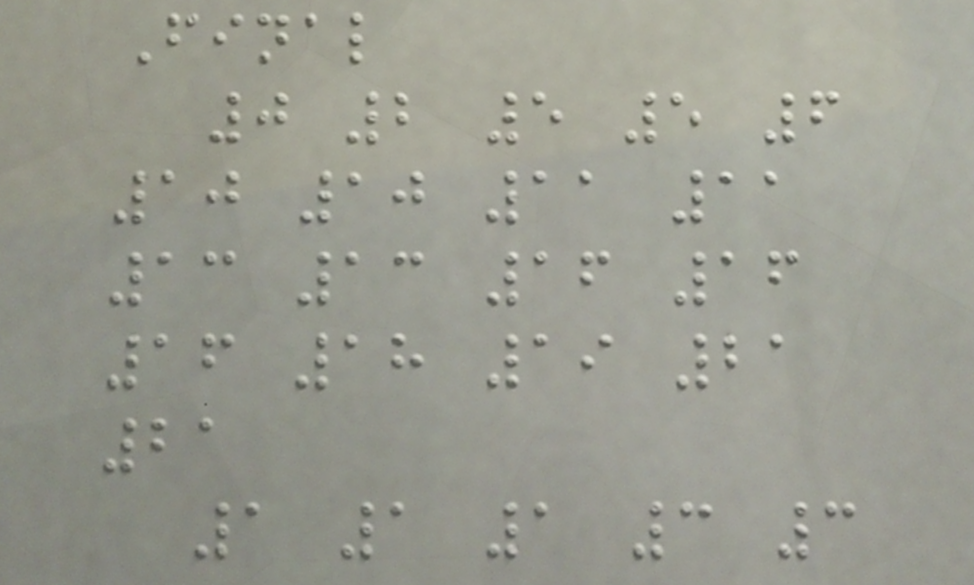Final
0 2 5 5 6
10 10 11 11
13 13 16 16
16 18 19 21
21
1 1 1 3 3
